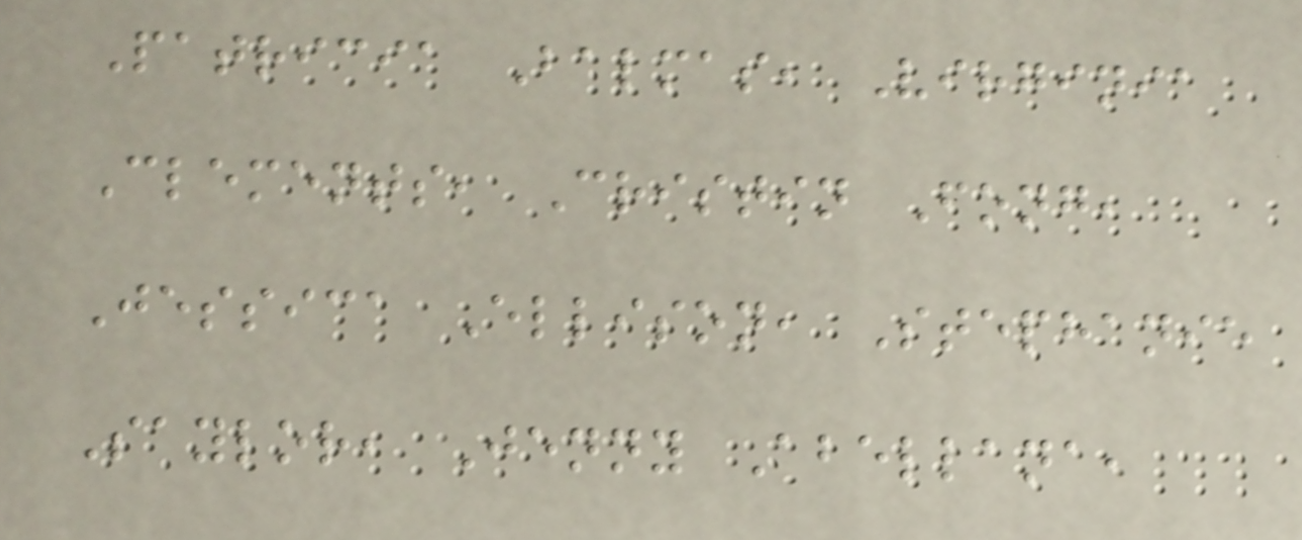Patricia Balmas, Virginia
Clements, Cristin Fong,
Jessica Ellison, Stephanie
Saylor, Jenny Abellana,
